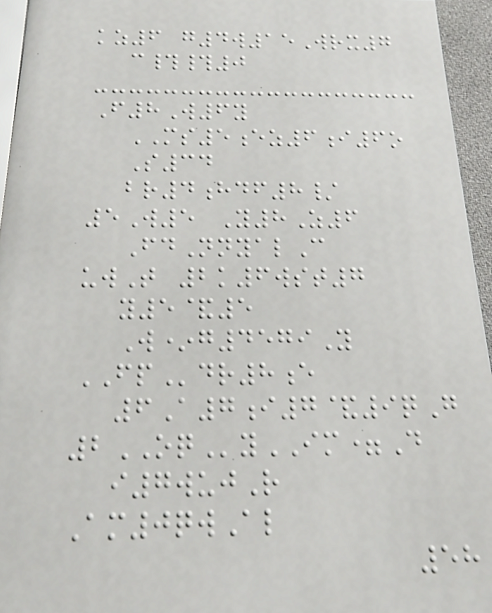kz6 g4w15Wrx7
c##0
F8W6y
MS5ez6i6o
S34
br4hdf8/
5W5 Y8Z6
FdNnyalC
uwT 2k6wst7
y5&5
W*g4579Y
FPdr8e
6A7i7&9qG
2OQyIM=D
i7wujR
Am0qwAl
58
